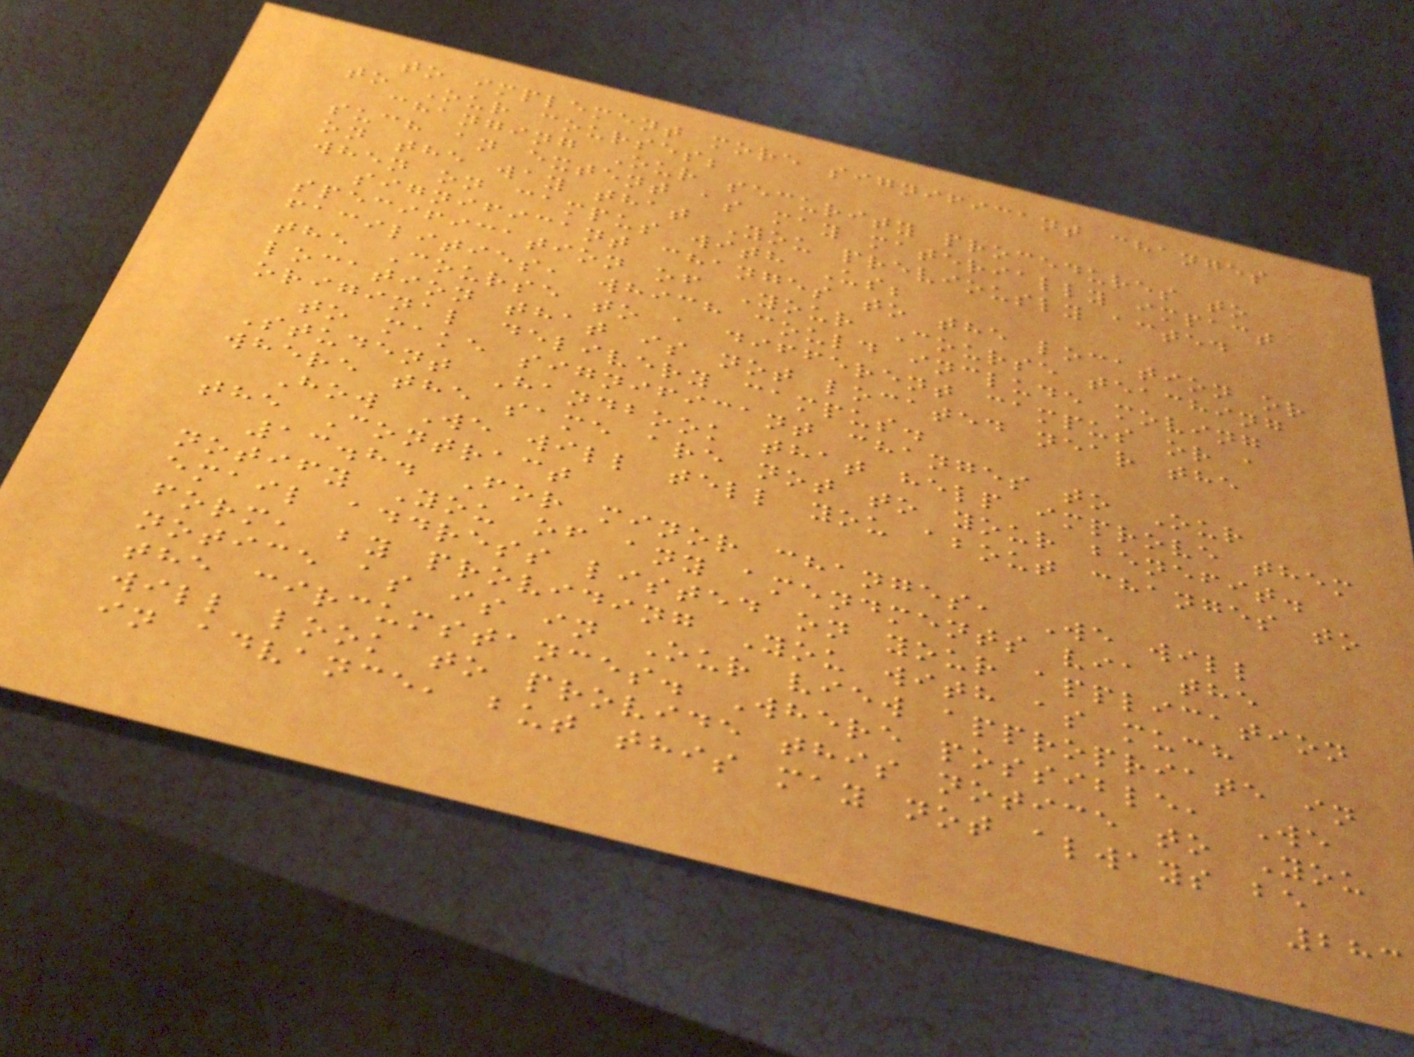to implement more significant changes
to Our courses;
changing Our security procedures to
such an extent as may materially impact
on the way that You previously acted
when on campus with Us;
significant changes to the location or
specification of Your Course teaching
facilities, which could include moving
the Course to a different campus or a
location that is not located near the
original delivery campus.
to make significant changes to Our
Student Handbook that help improve them
where the same are not to your benefit.
How We will tell you about changes to
the Contract
13.8. For minor changes, We will
notify You of any amendments via the
email address listed on your application
form, by providing You with as much
notice as is in Our view appropriate in
the circumstances. Where possible, We
will look to provide this notice to You
in advance, but this may not always be
283
